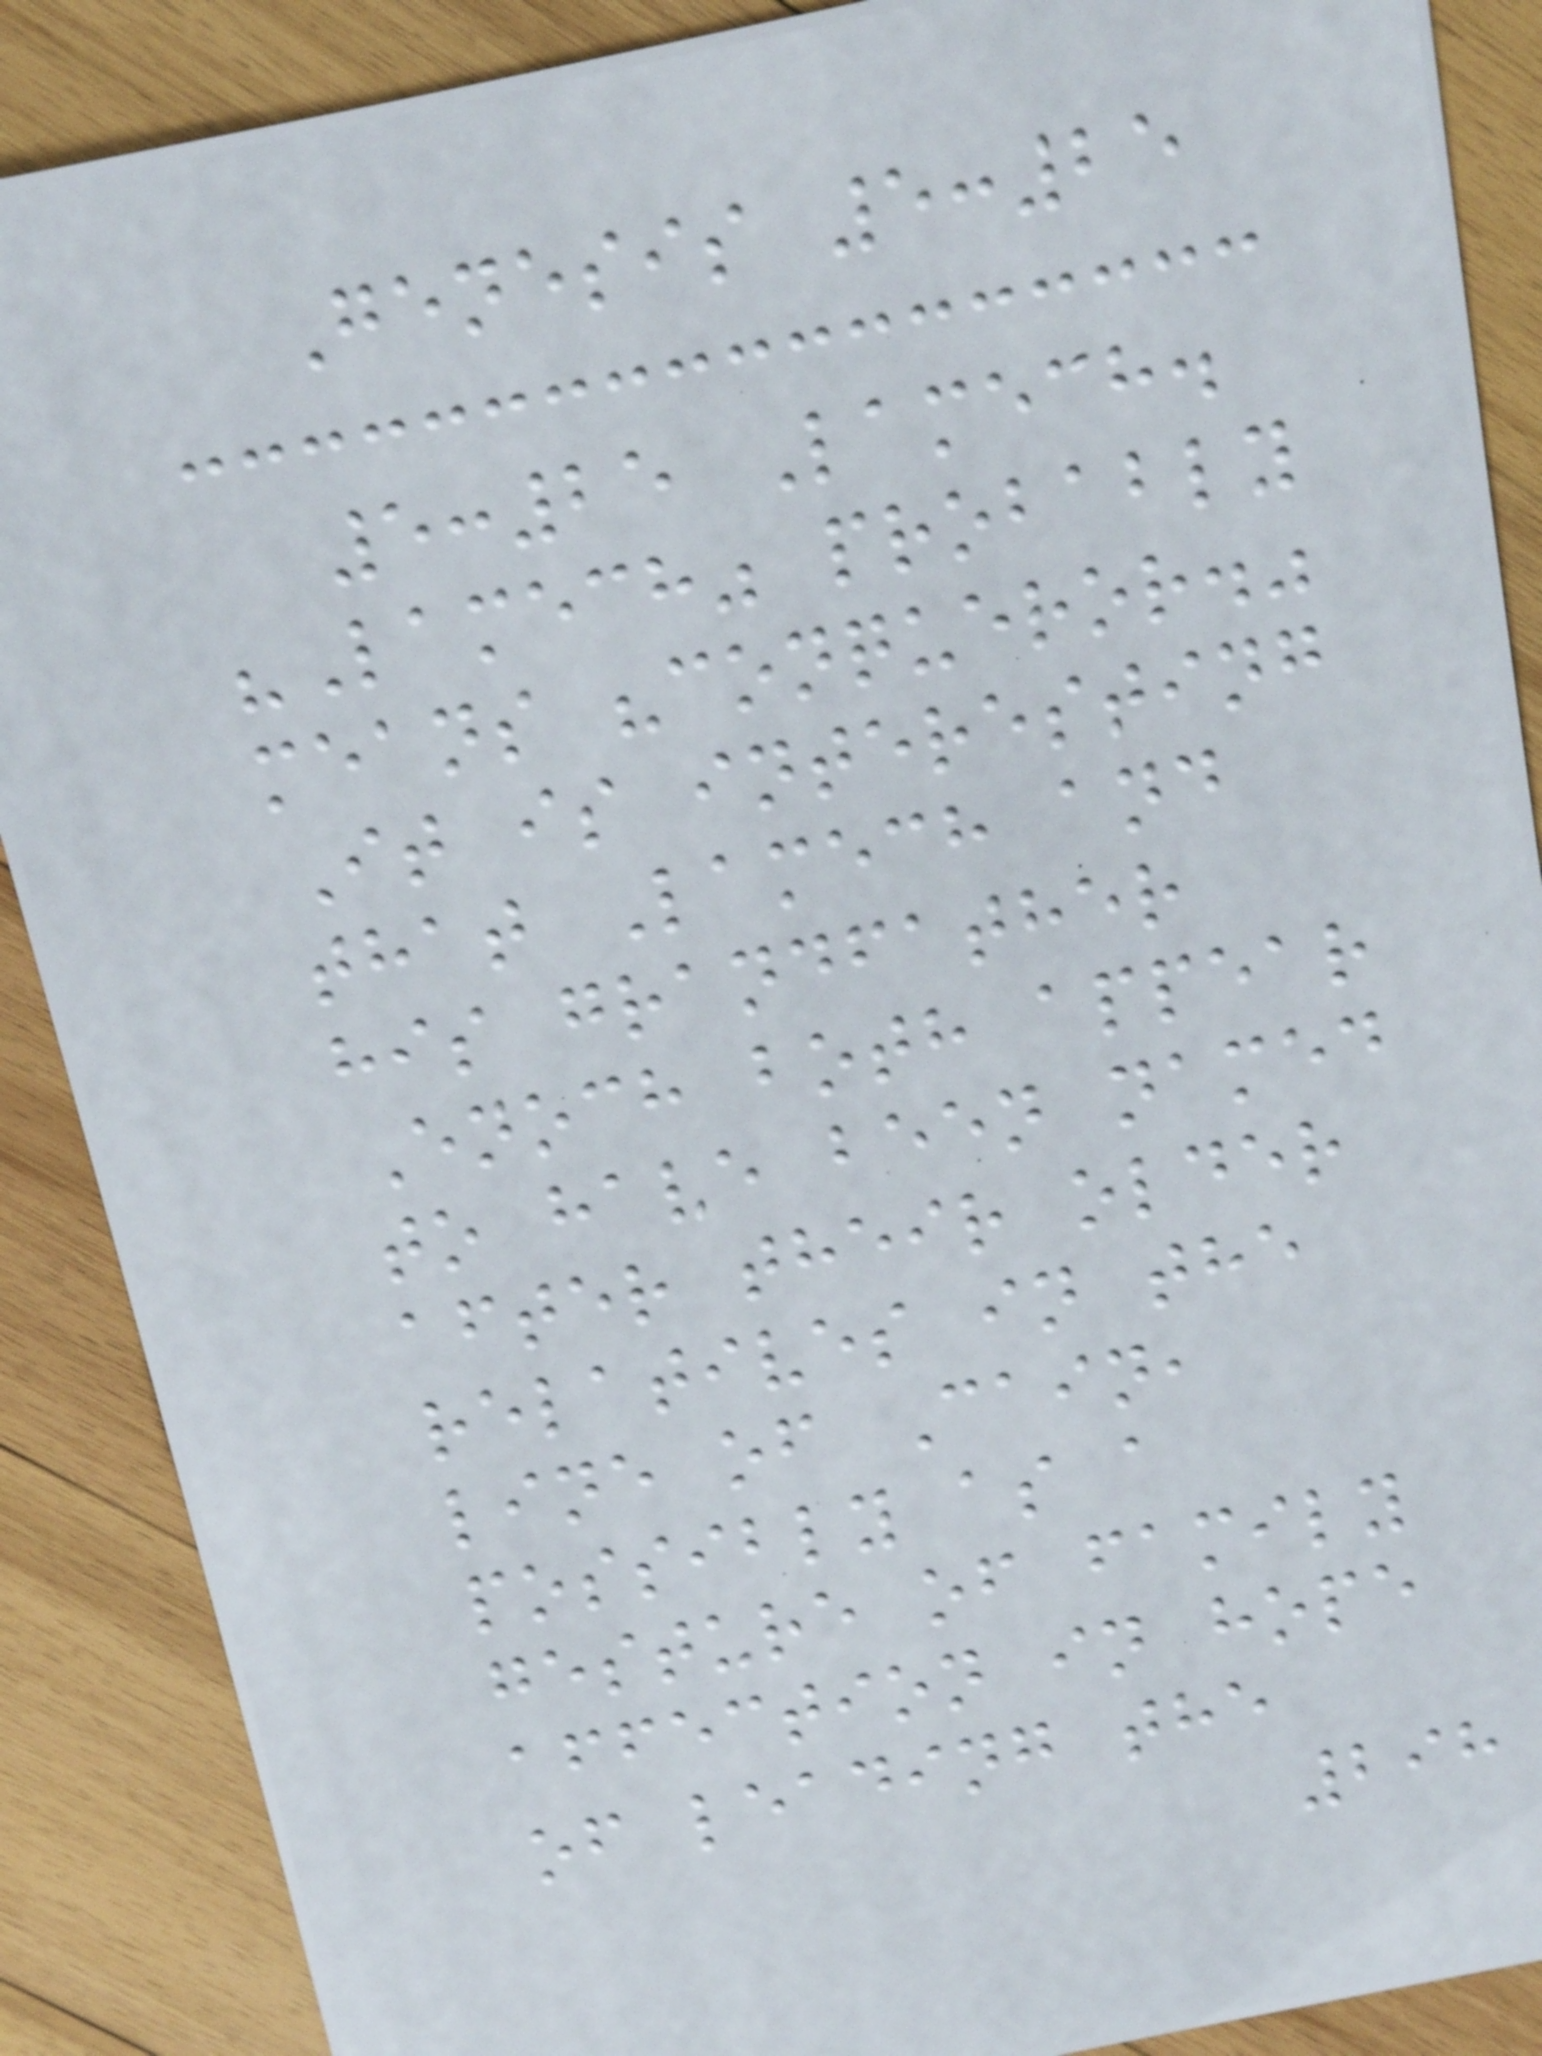Genesis 5:25
5:25 Lamech.
"Lamech" probably
means "conqueror."
It is interesting
that Lamech and
his grandfather
Enoch both appear
to have been named
after their older
relatives in the
line of Cain,
possibly as a
gesture of family
affection in hope
of leading the
298
